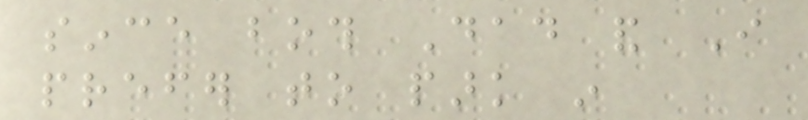since both Dad and I
prefer to park in
